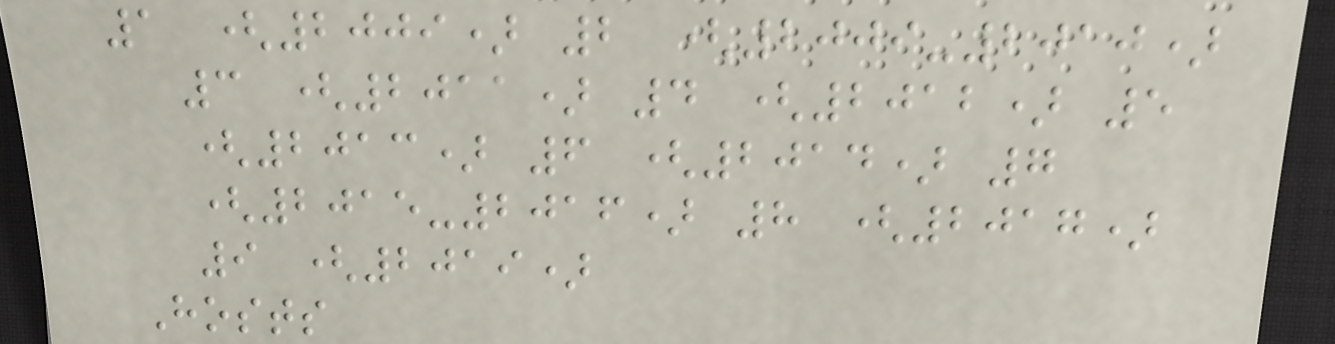1 (2009) 2 (2009-2010)
3 (2011) 4 (2012) 5
(2013) 6 (2014) 7
(2015-2016) 8 (2017)
9 (2019)
Hosts
